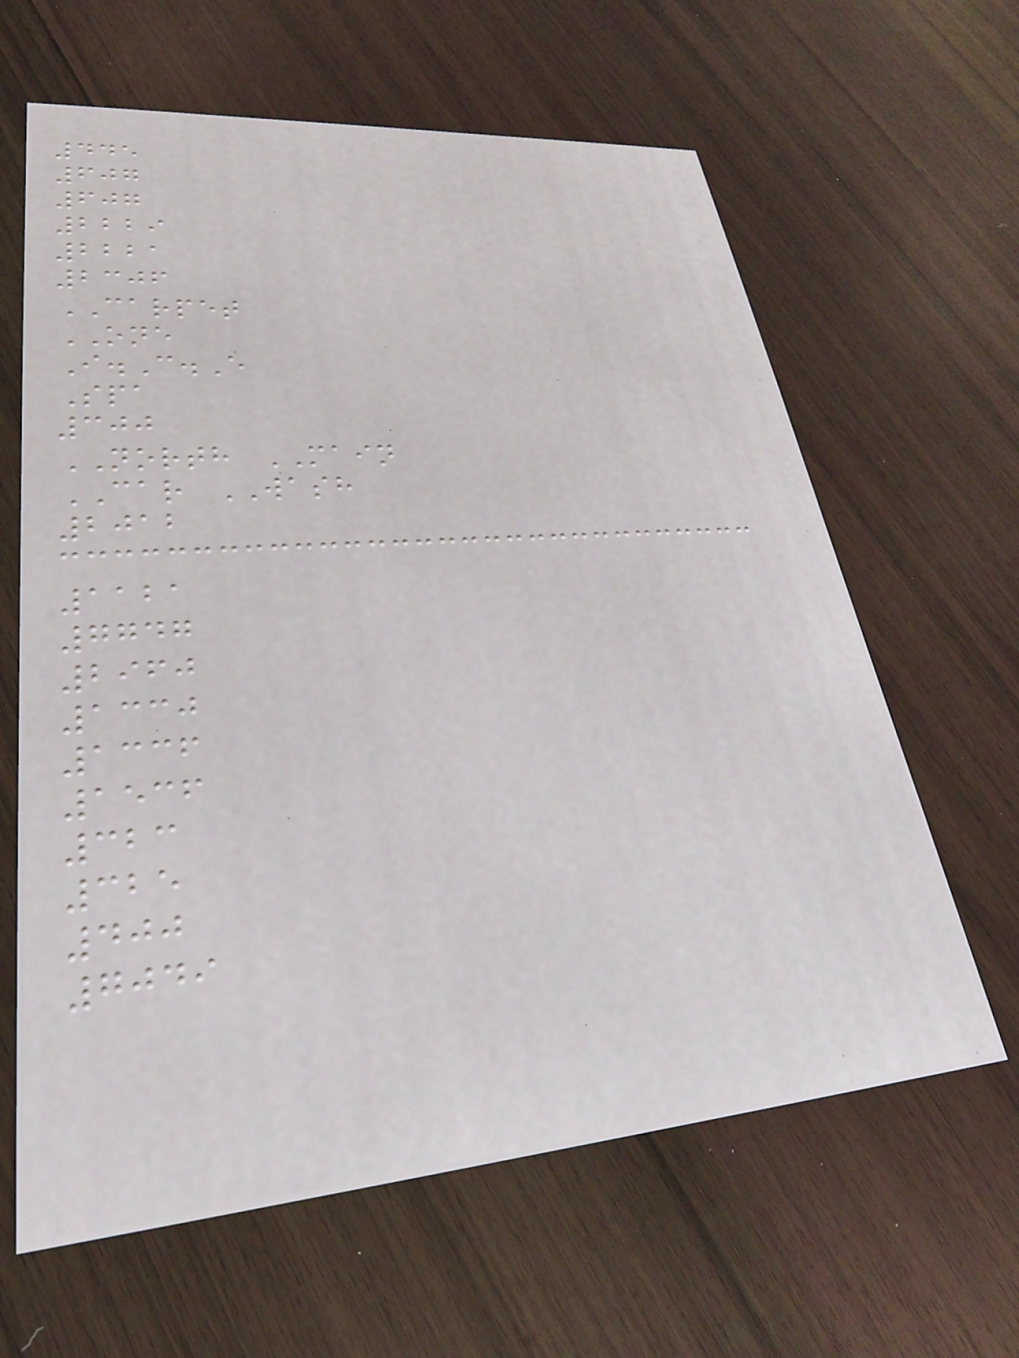445
607
607
2229
2221
2306
CARPET
ONE
I.C.E
Spa
300
NORTH MAIN
CAR WASH
2012
1121
7747
2960
1330
1336
1536
323
325
400
7049
